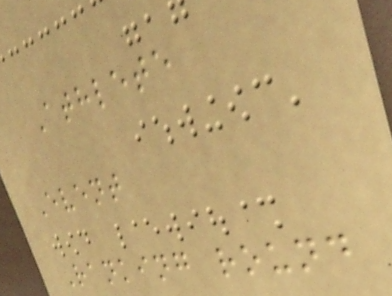Athlete
Event
Ranking round
